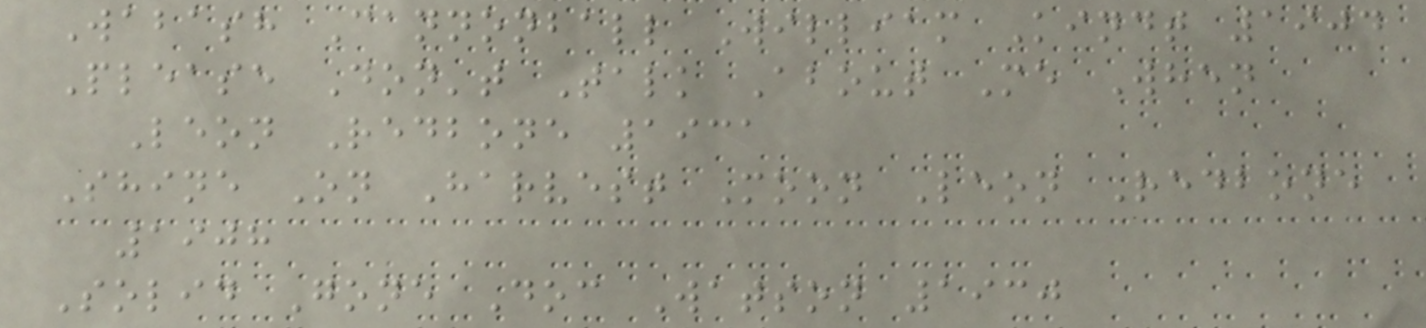Wabash Cannonball William Kindt 1904
Please Don't Talk About Me When
Leon Redbone 1931
Shine On Harvest Moon Leon Redbone
1908
Solid Gone Doc Watson 1930
